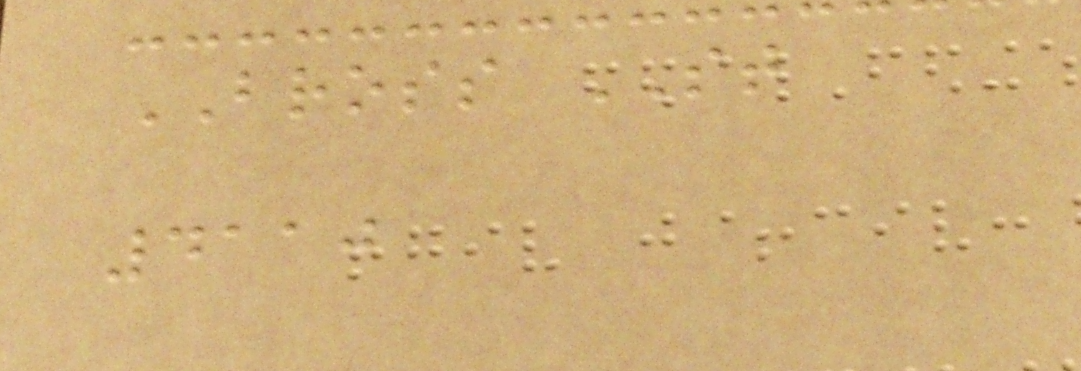BROSS ST
4110
